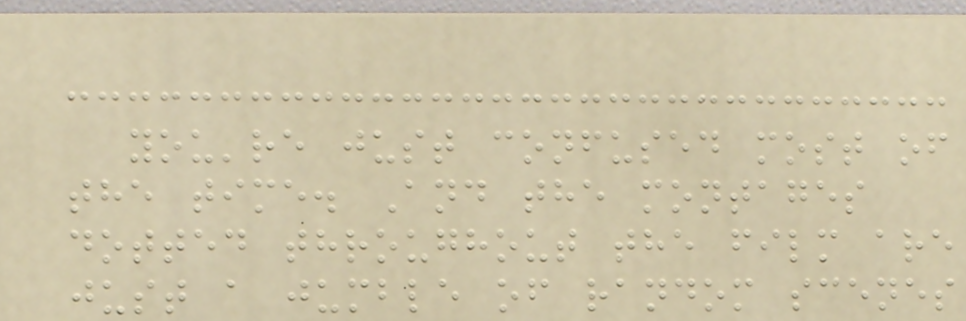you're just confused most of
the time. And the montages
dotted throughout the film are
just a jumble of random scenes
